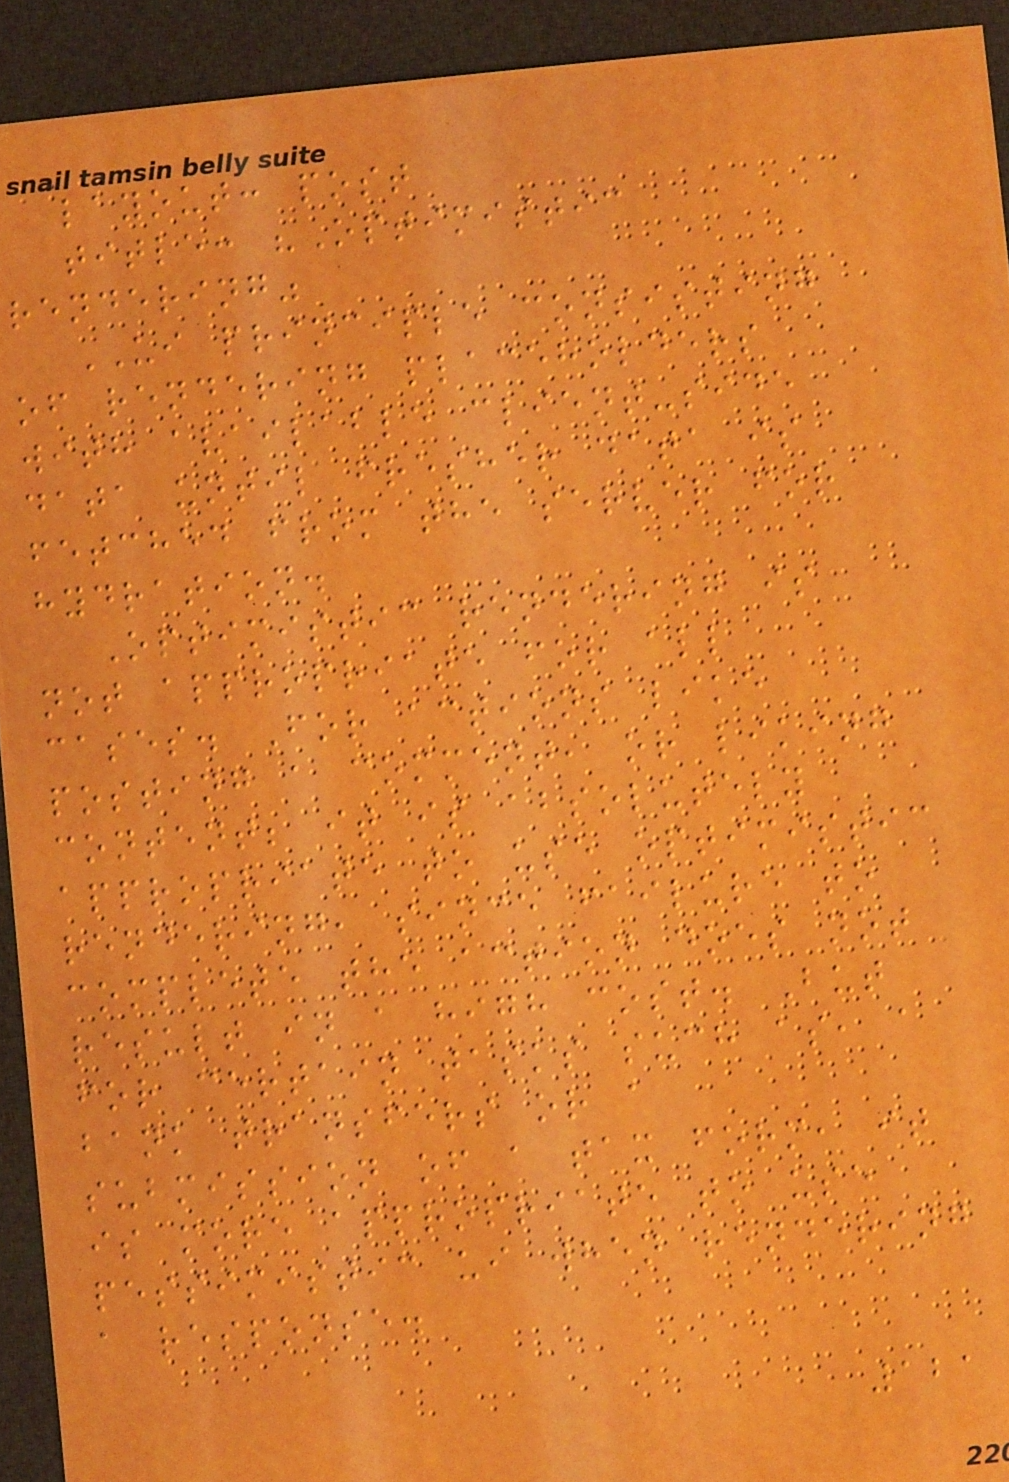layout: post
title: "Optimistic
rendering"
UI principle consisting
of rendering placeholders
with available client-side
data until fresher data is
fetched from the server for
hydration.
Optimistic rendering is
not appropriate for all
cases. For actions like
posting a comment, or liking
content; it is absolutely
appropriate to use optimistic
rendering, since failure to
complete the action does not
result in a high cost. But
for certain tasks such as, a
bank transfers or a
submission of a tax form, it
is more appropriate to use
pessimistic ui when rendering
a response.
121
